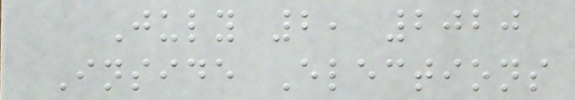July 2, 2020
Inside Elections
